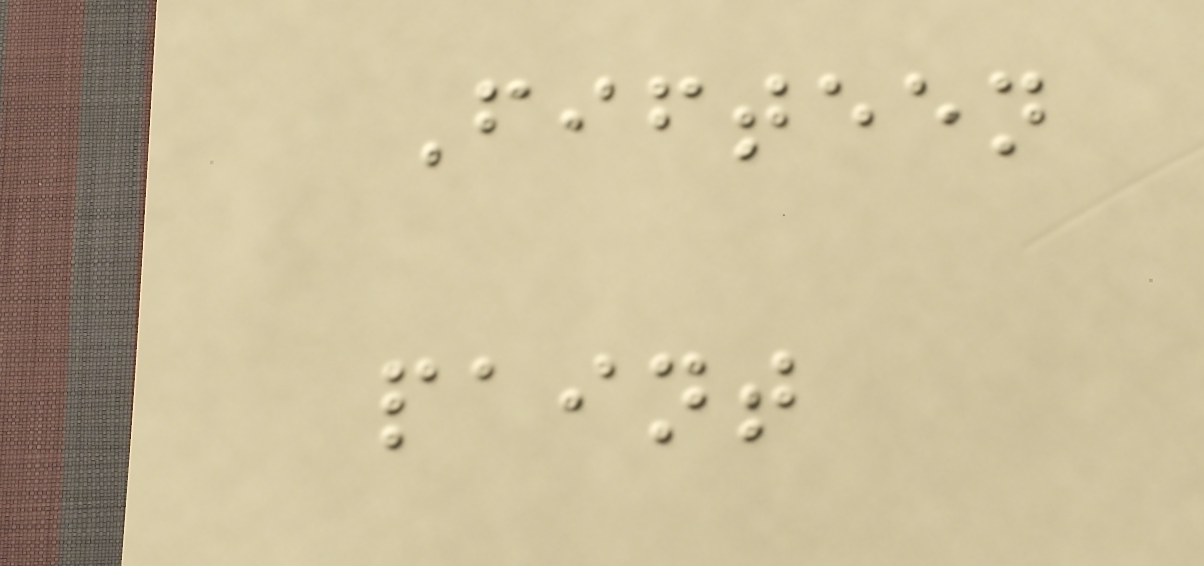Fifteen
paint
